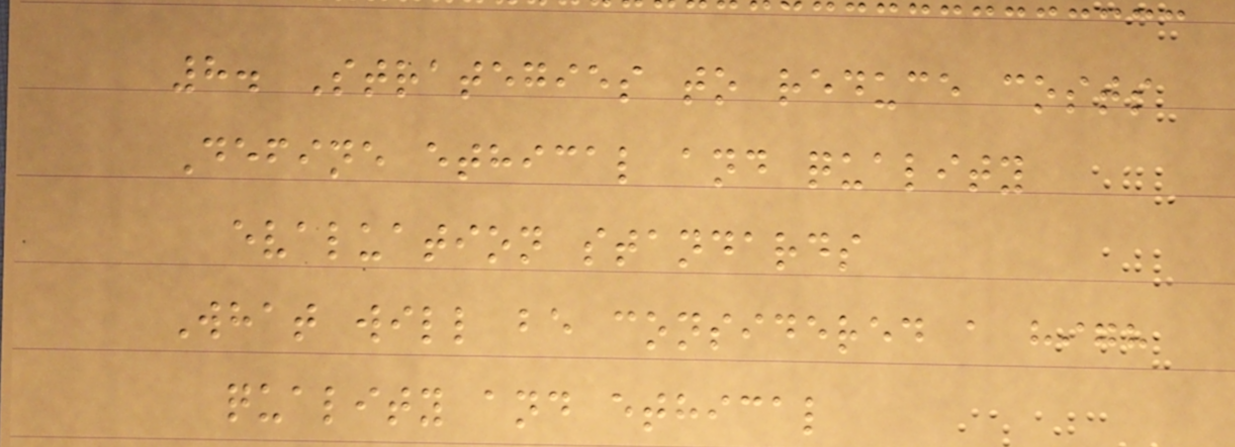8. Strategies to reduce costs
Define ethical and quality
evaluation standards
What will be considered a high
quality and ethical
